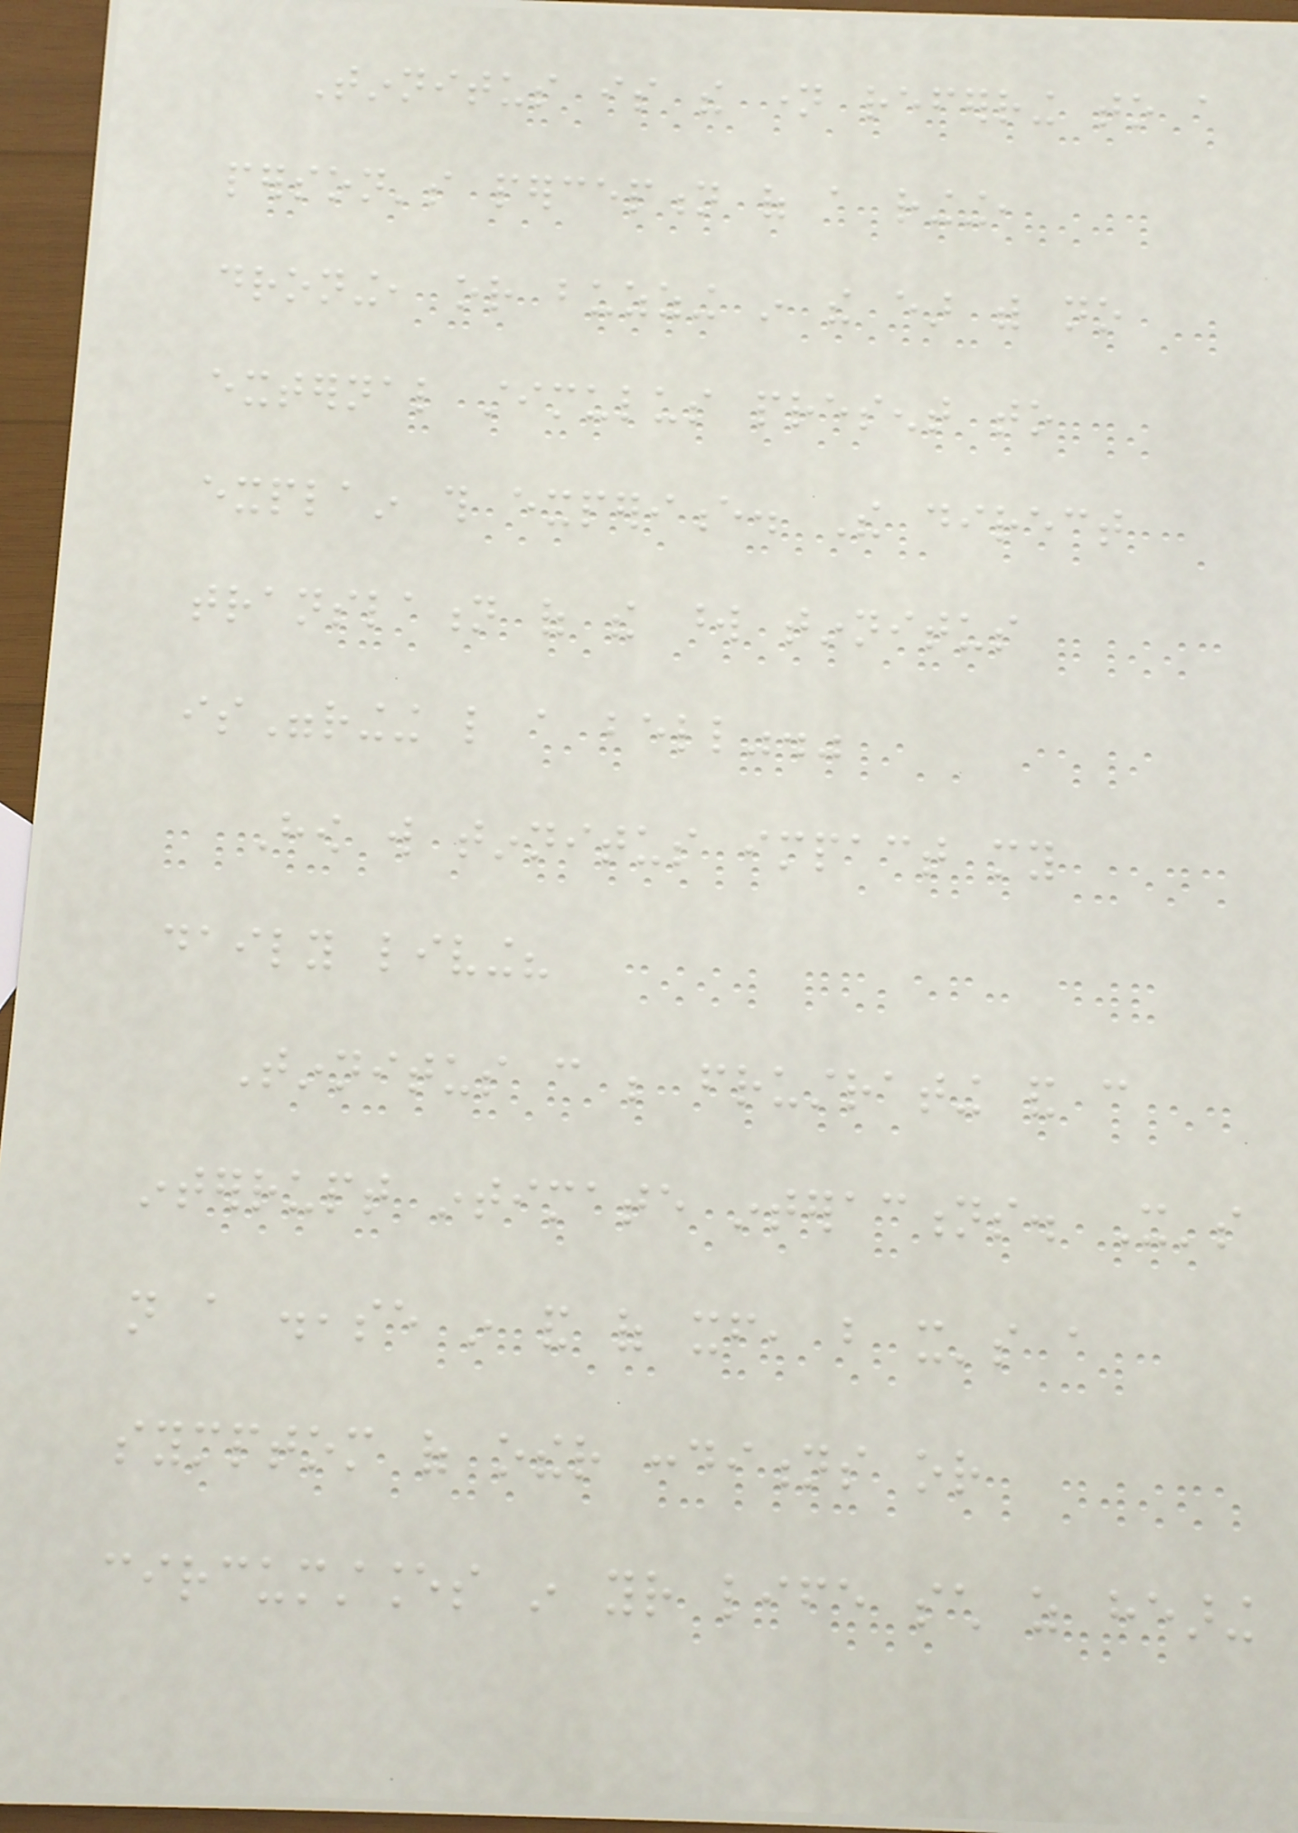Tinnitus is the name referring to a
person's perception of a ringing,
droning, or buzzing in the ear with no
external stimulus present to
explain this experience. The direct
translation of the word tinnitus
is"ringing like a bell"."
How will tinnitus impact my
daily living?
Tinnitus can be frustrating and can
interrupt intimate interactions. It's
not a disease in and of itself, but it's a
symptom of other conditions or
circumstances in your life such as hearing
